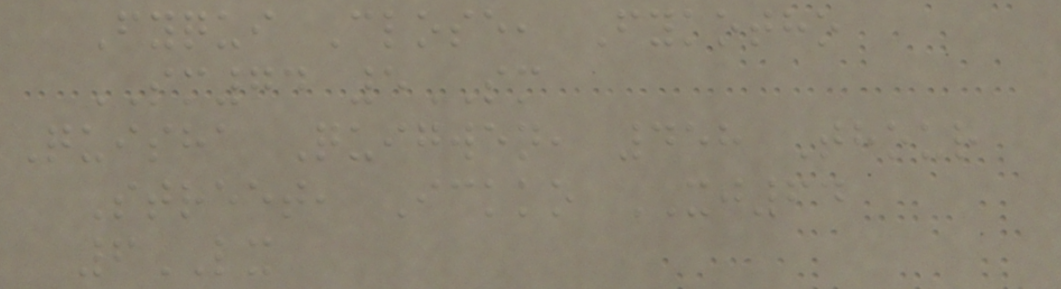Fyqui Close, Fykotho
SM74 5SM
Quisha Quigwen, 458 Thour
Street, Ickko XJ64
6LX
